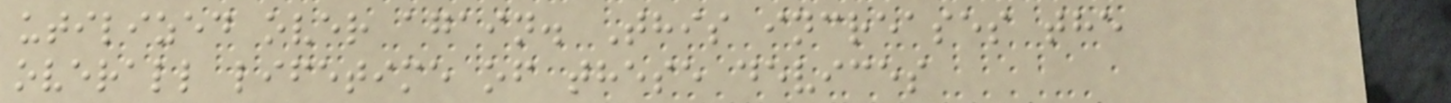utilized over again. This increases the
overall lifetime of these devices
